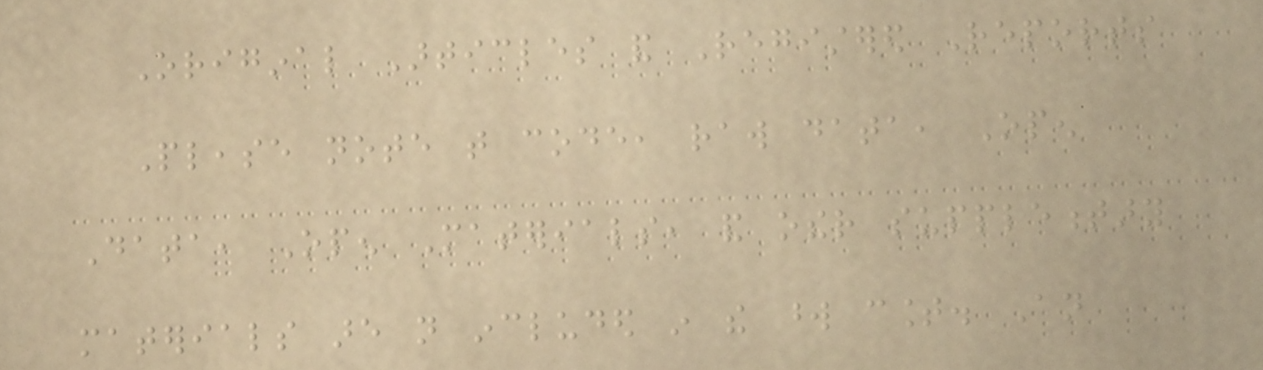Original Articles and Registered Reports
Please note that code, raw data, Open
Data, Open Materials, and other supplementary
materials are not included in the word count. An
